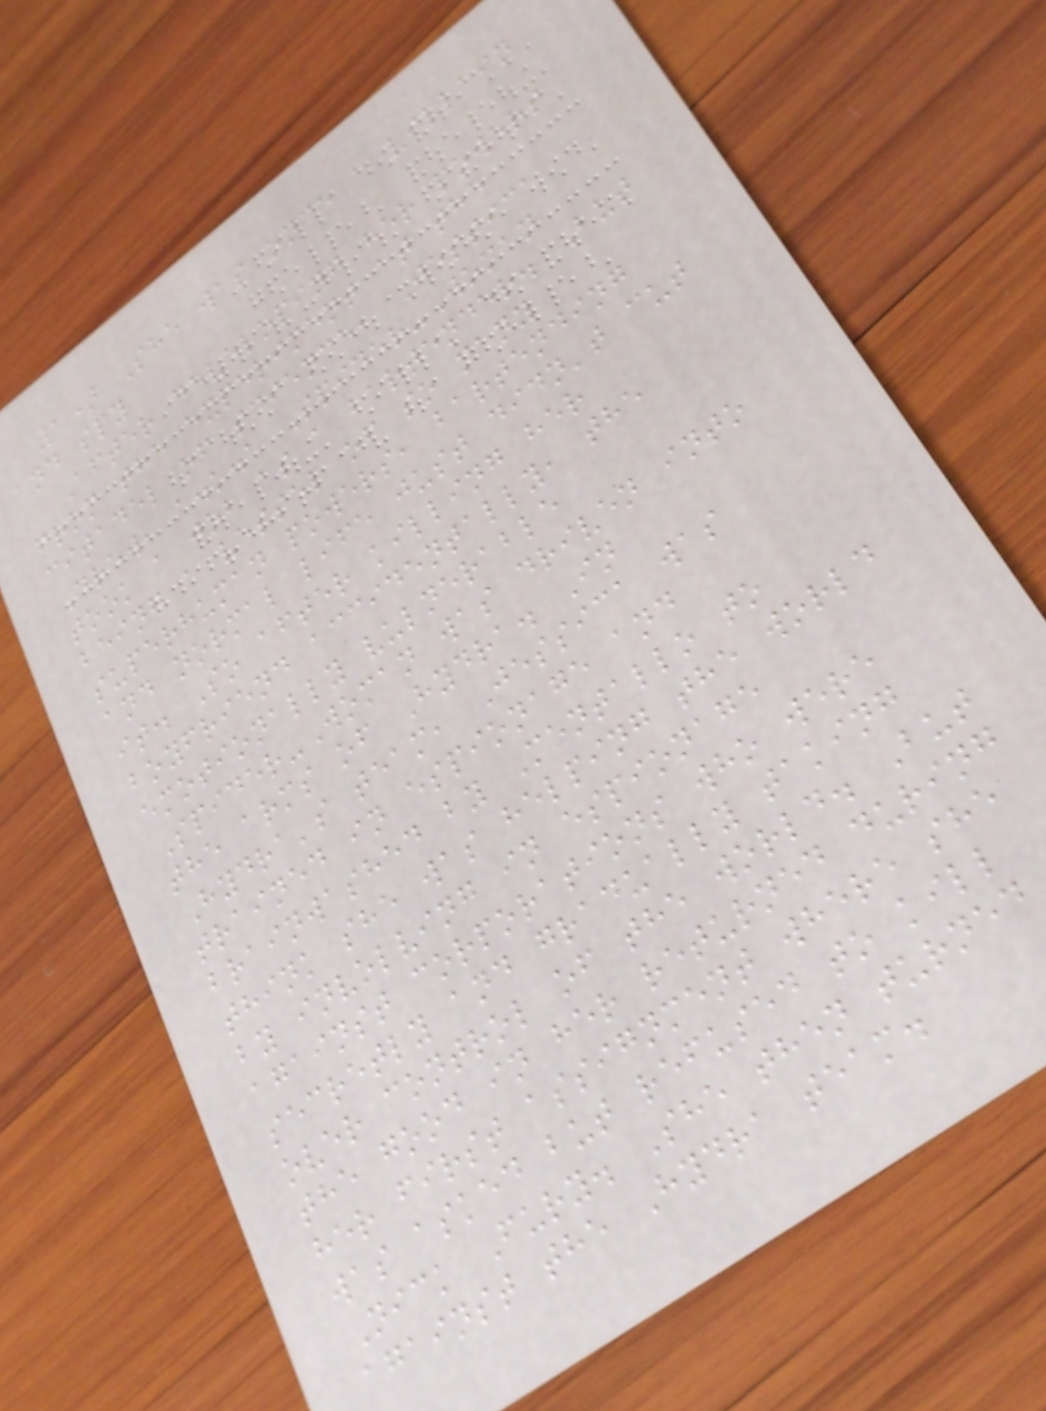1) She was once a villain
and spy
After developing her powers
from the experiment at the
citadel of science, Jessica
Drew, a.k.a Spider-Woman
took a job as a bartender. But
being a vessel of so many
superhuman powers, bartending
and normal life just didn't cut
it. So after killing her
boyfriend accidentally, the
emotionally vulnerable
Spider-Woman was driven into
the arms of Hydra. In
Hydra's team, Jessica was
trained in espionage and
brainwashed by Mentallo to
think she was helping the world
by involving in espionage
against corporations who were
secretly and gradually taking
over control of the world. But
the good in her returned during
her first assignment where she
was asked but refused to kill
Nick Fury. She then turned
against the Hydra team.
